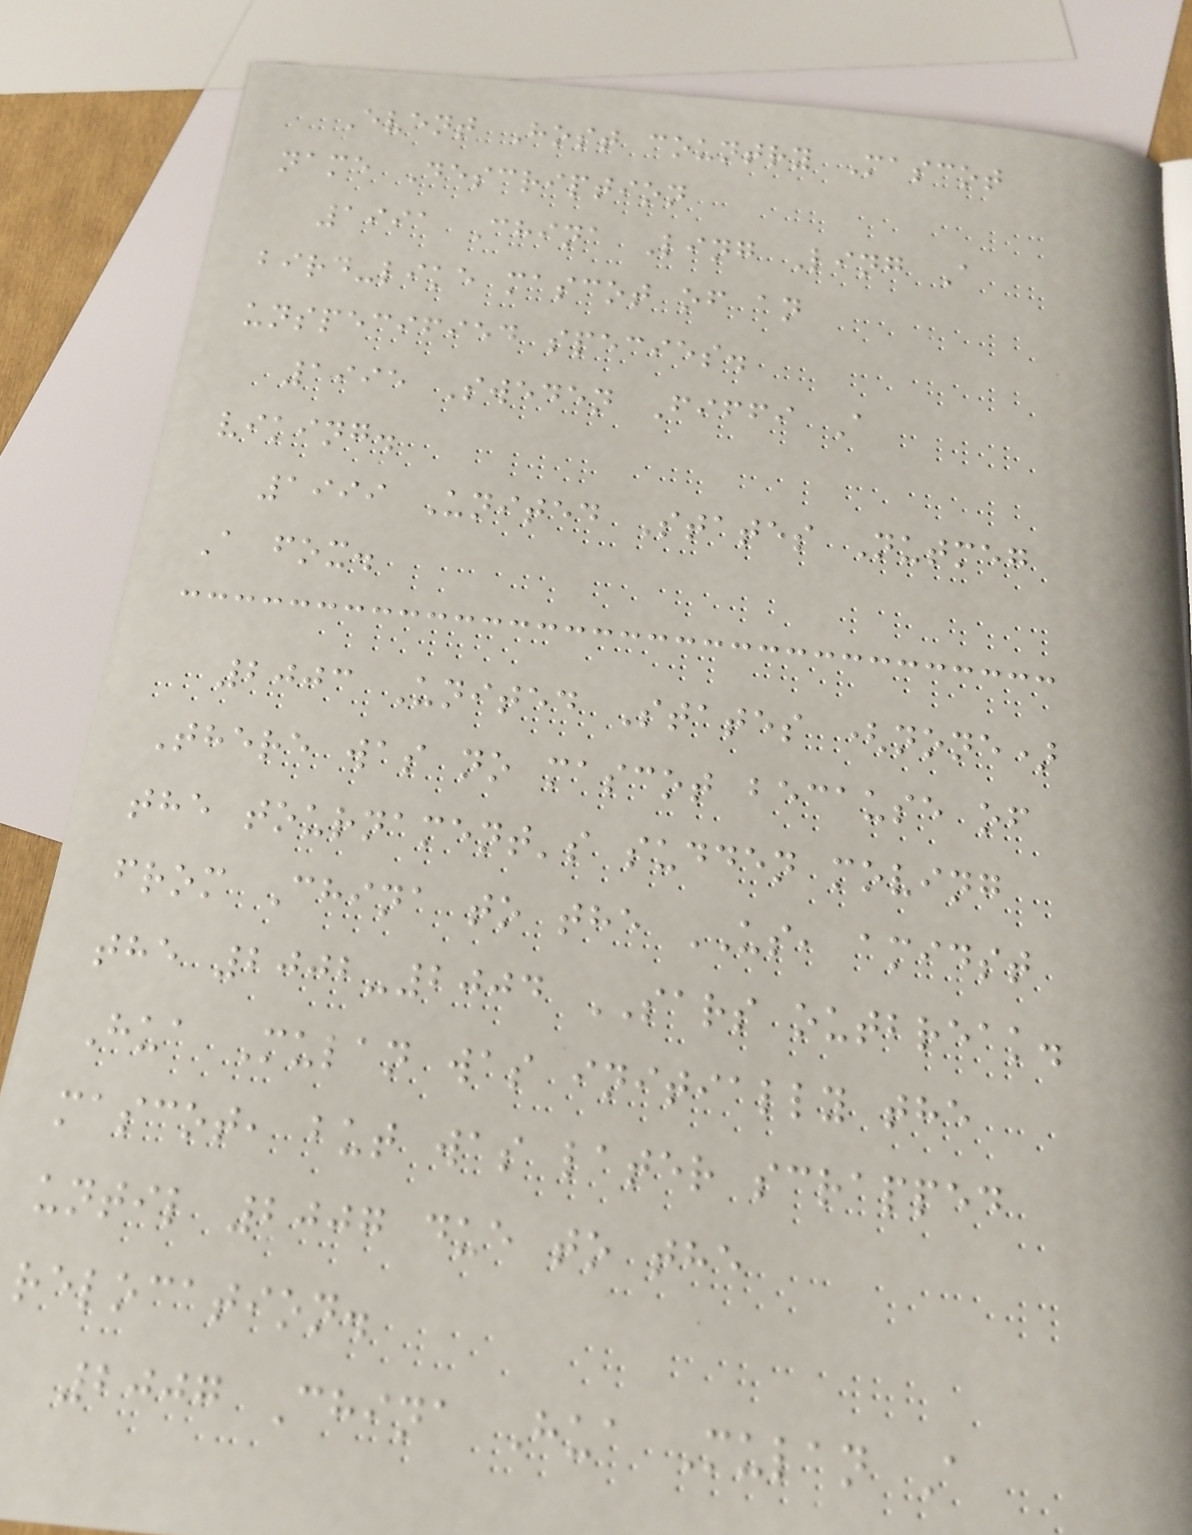Event Host country Mascot
name Description
1991 China Ling Ling A
bird-like mascot of an
unspecified species.
1995 Sweden Fiffi A
viking.
1999 United States Nutmeg
A fox.
2003 United States (none)
There was no mascot because of
the tournament's sudden moving
from China to the US, amidst
the 2002-2004 SARS outbreak.
Hua Mulan was initially the
mascot, but was later scrapped
until 2007 due to the
relocation.
2007 China Hua Mulan A
